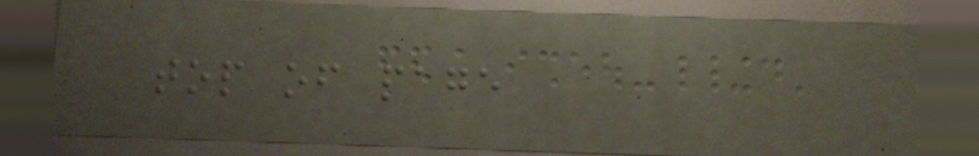top of page
